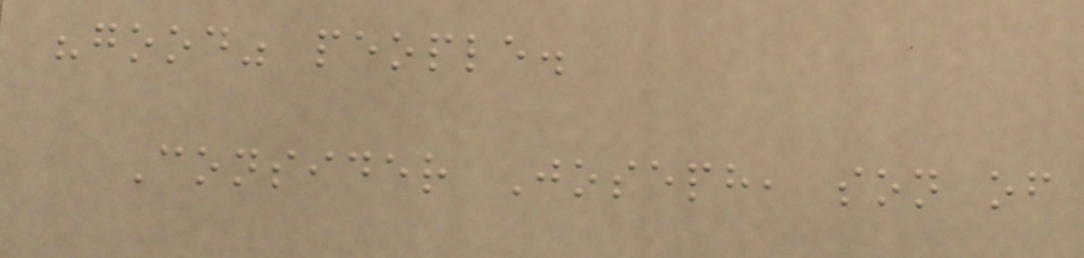"good" people.
Consider Joseph, son of
